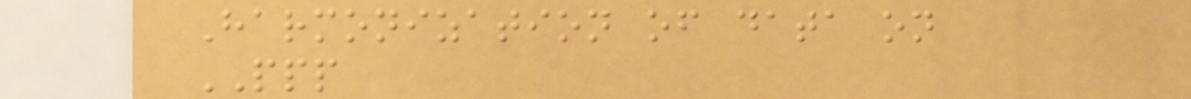Harmonization of data on
PPP
